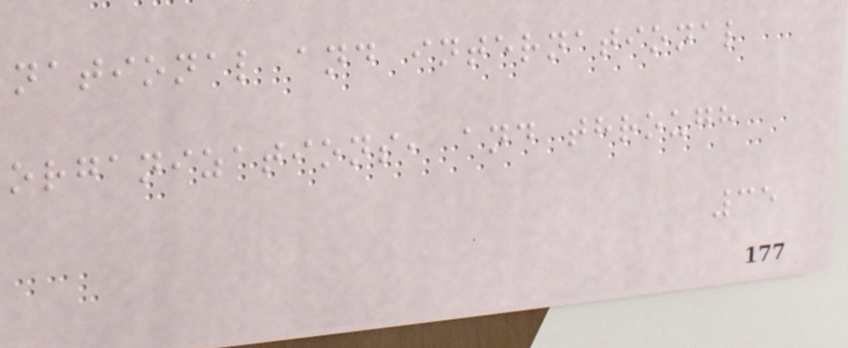national and international
organizations, and through
35
